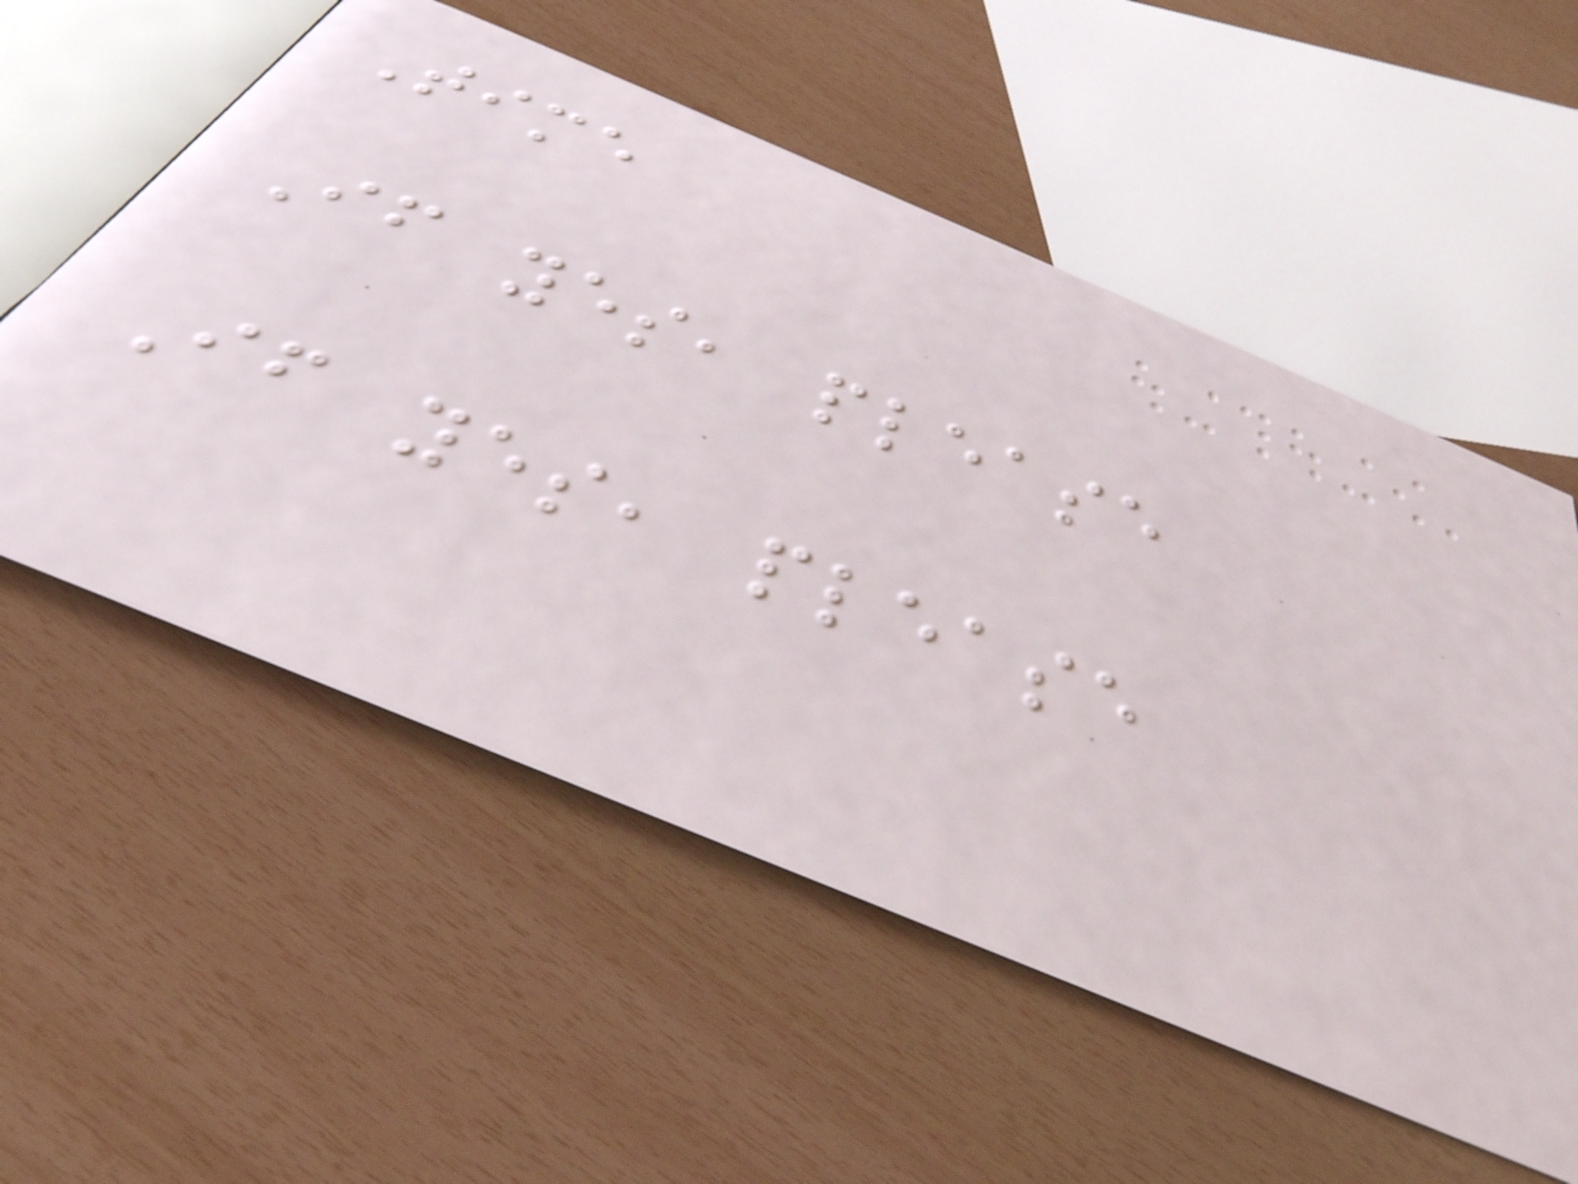Time
If yes, please
If yes, please
